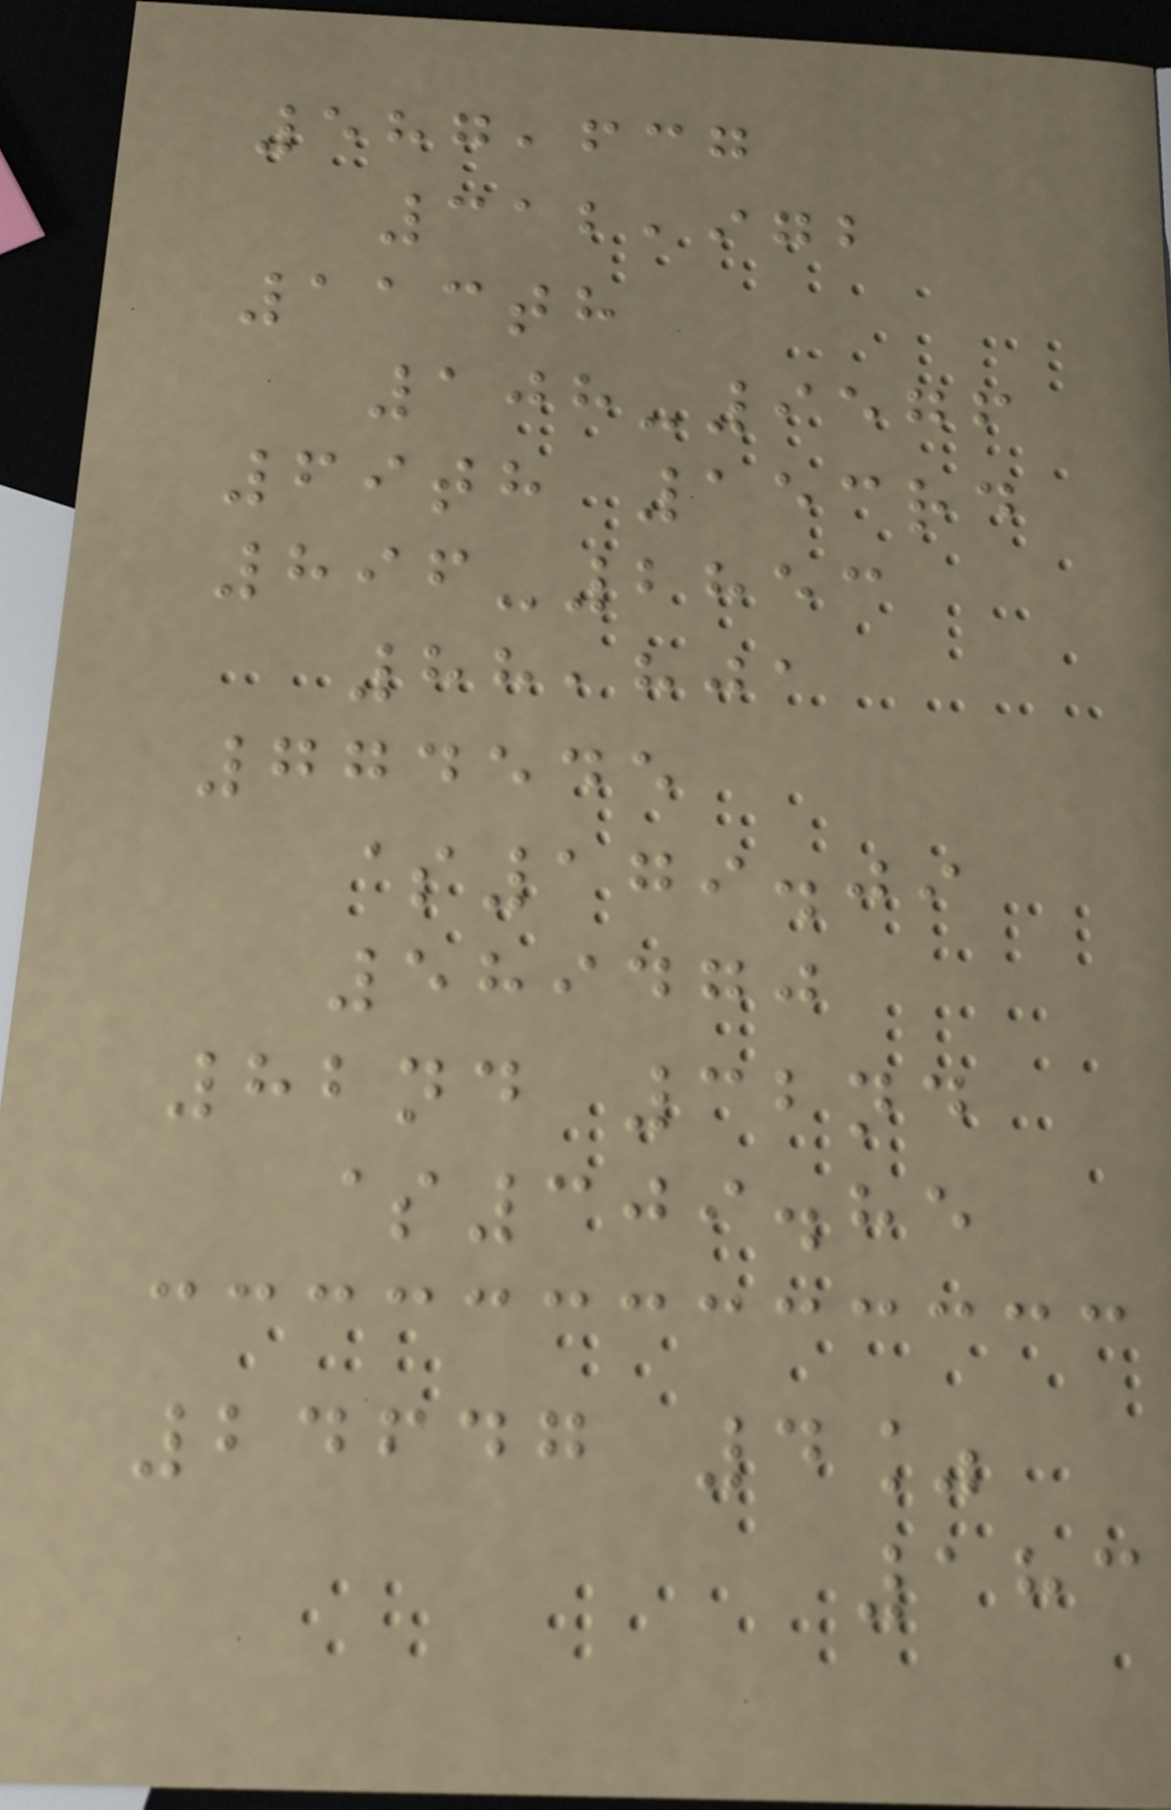587,637
312,972
113th
108-9576
69th 153rd
896-2853
88,801
774545
$179.09
589470
82nd 32nd
$309.85
24647 4%
183
